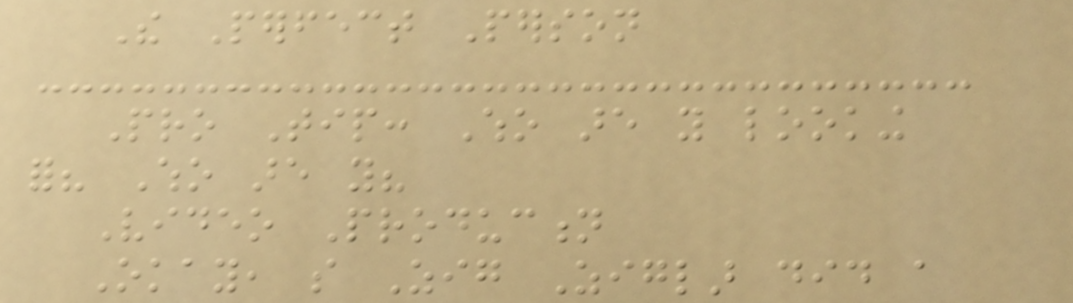The Perfect Person
Pro Tip: Who are you looking
for? Who are you?
Video Production
Okay, so Zig Ziglar did a
